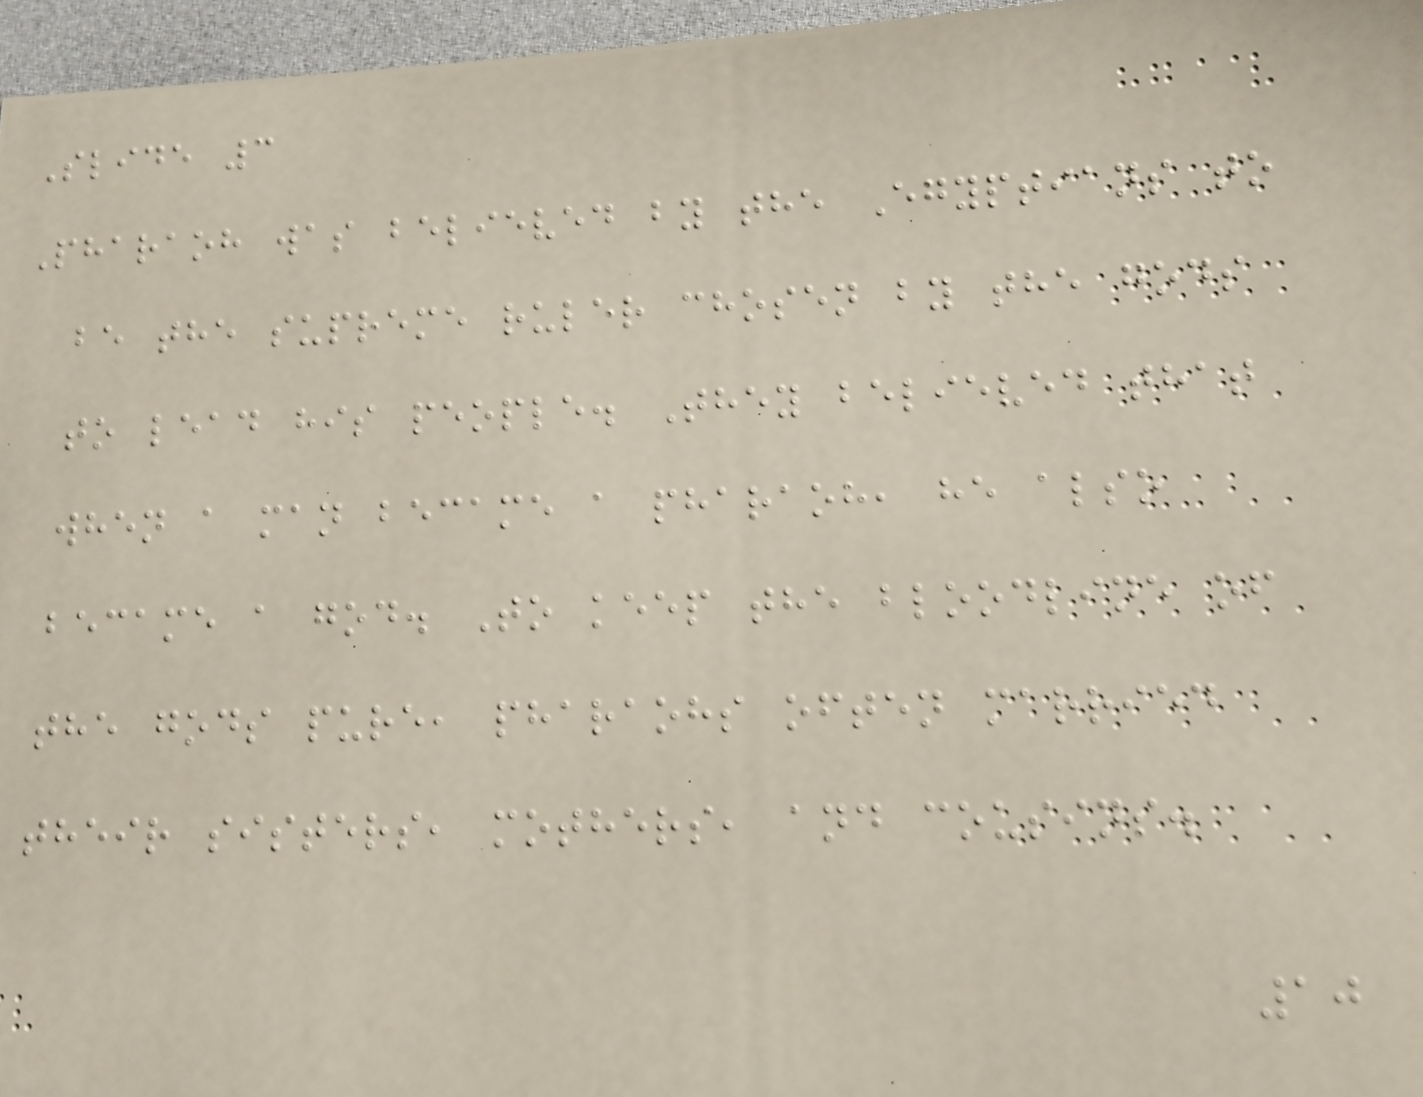Slide 3
Pharaoh was believed by the Egyptians to
be the supreme ruler chosen by the gods
to lead his people. They believed that
when a man became a pharaoh, he also
became a god. To keep the bloodline of
the gods pure, pharaohs often married
their sisters, mothers, and cousins.
10
